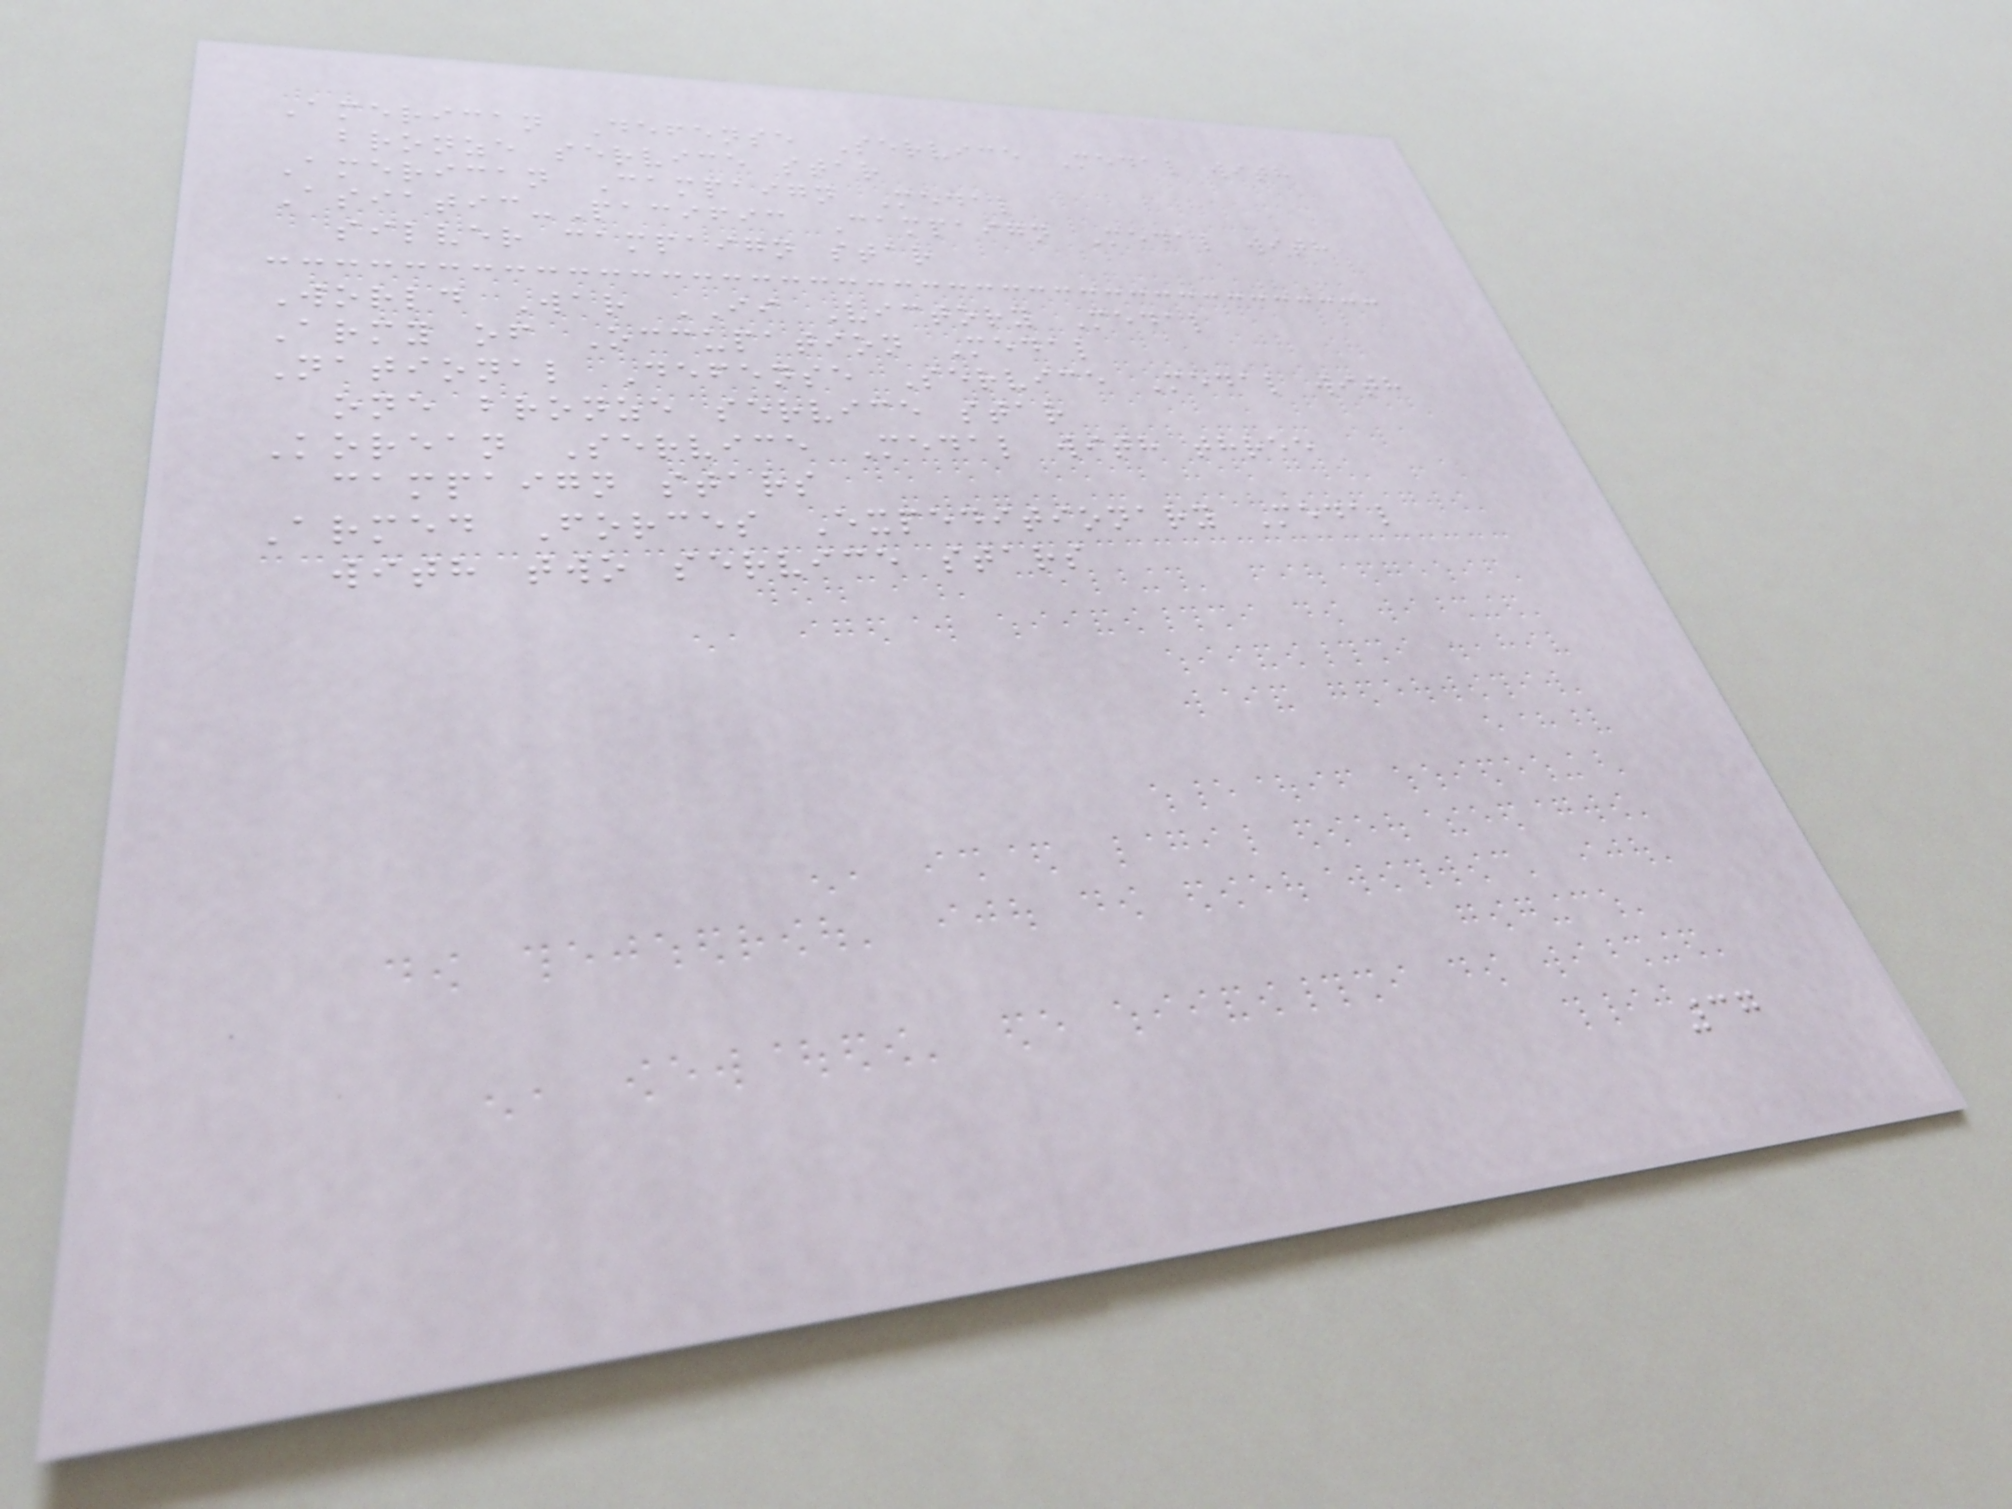American Defense Service Medal with
bronze service star
American Campaign Medal
Asiatic-Pacific Campaign Medal with
silver campaign star
World War II Victory Medal
Army of Occupation Medal
National Defense Service Medal with
one bronze service star
Korean Service Medal with three
campaign stars
Armed Forces Expeditionary Medal
with two service stars
37
